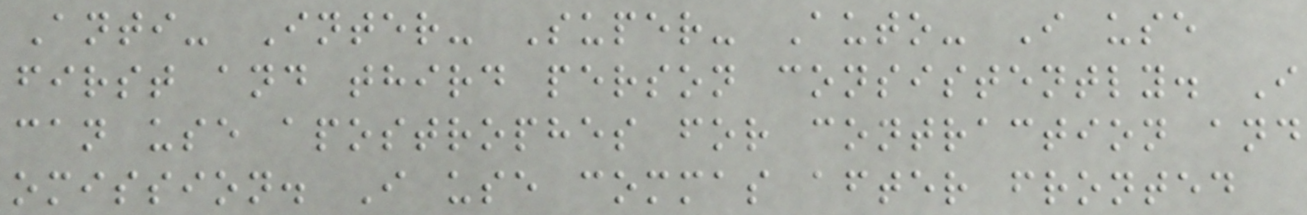Anti- Inter- Super- Auto- I use
first and third person consistently. I
can use apostrophes for contraction and
omission. I use commas after fronted
